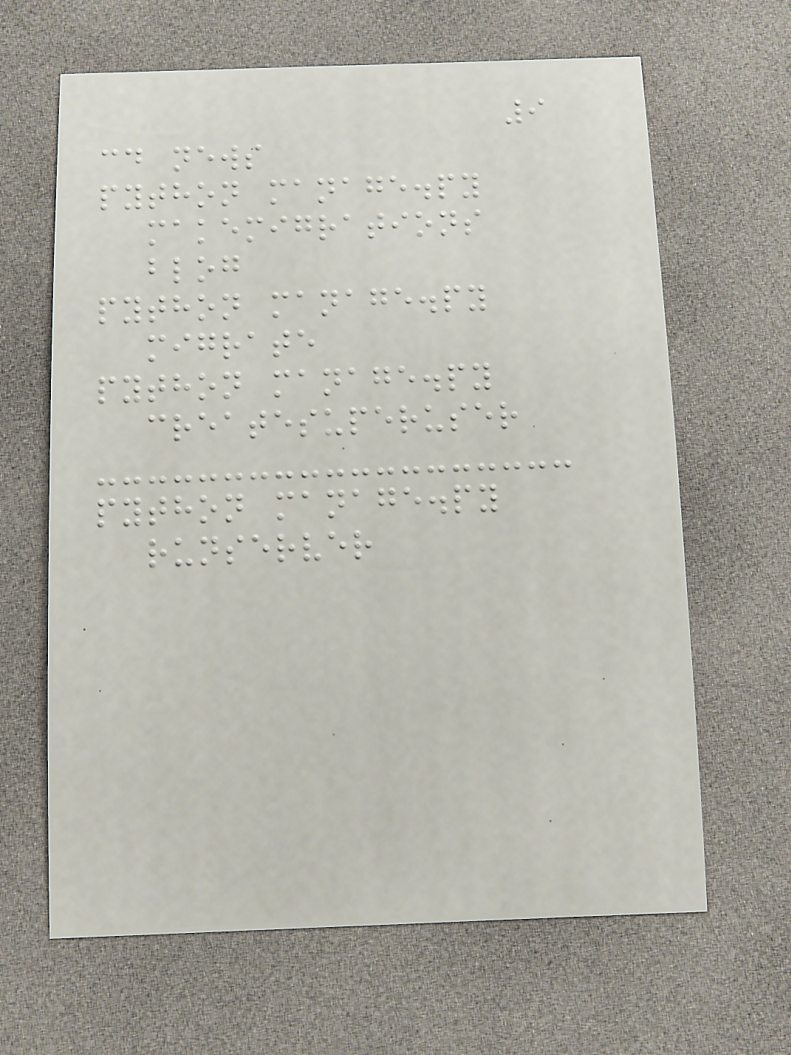9
cd news
python manage.py
makemigrations
blog
python manage.py
migrate
python manage.py
createsuperuser
python manage.py
runserver
